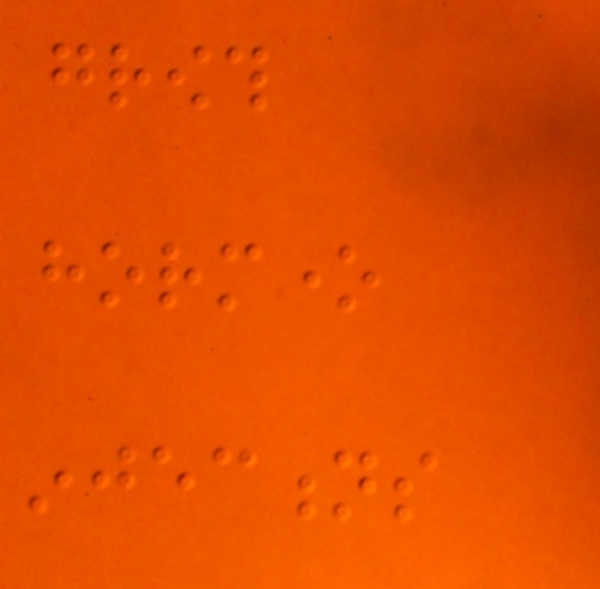growth
hormone
injections
